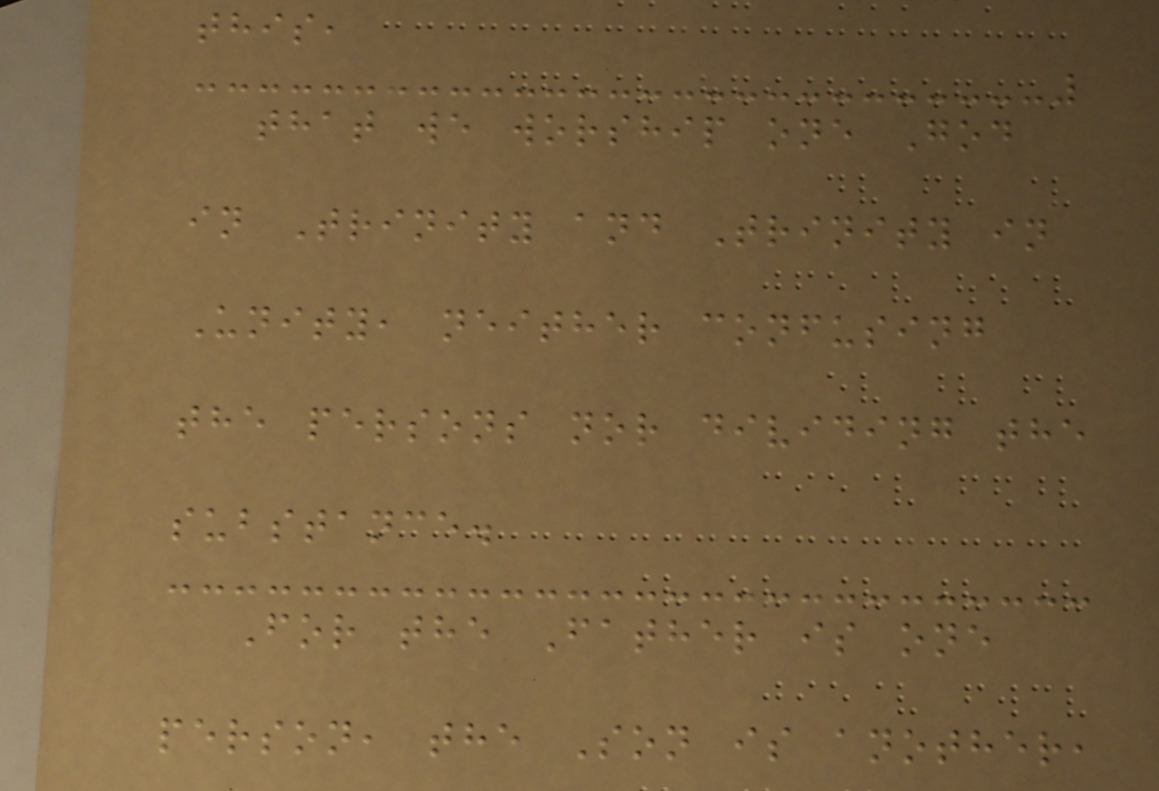this,
that we worship one God
in Trinity and Trinity in
Unity, neither confusing
the persons nor dividing the
substance.
For the Father is one
person, the Son is another,
